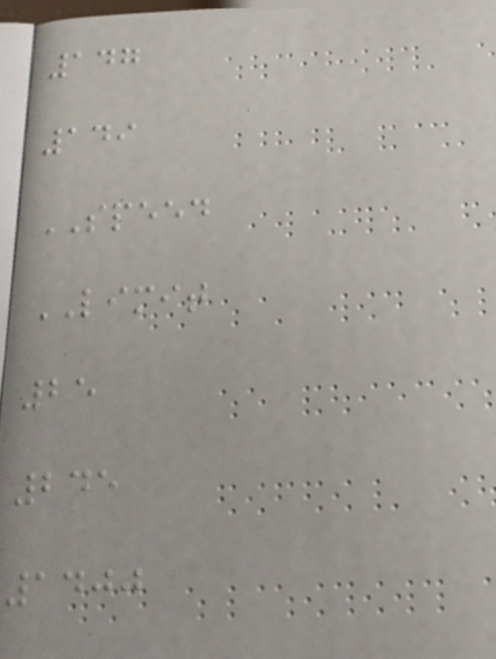147
149
SPEED
LIMIT
25
245
1400
